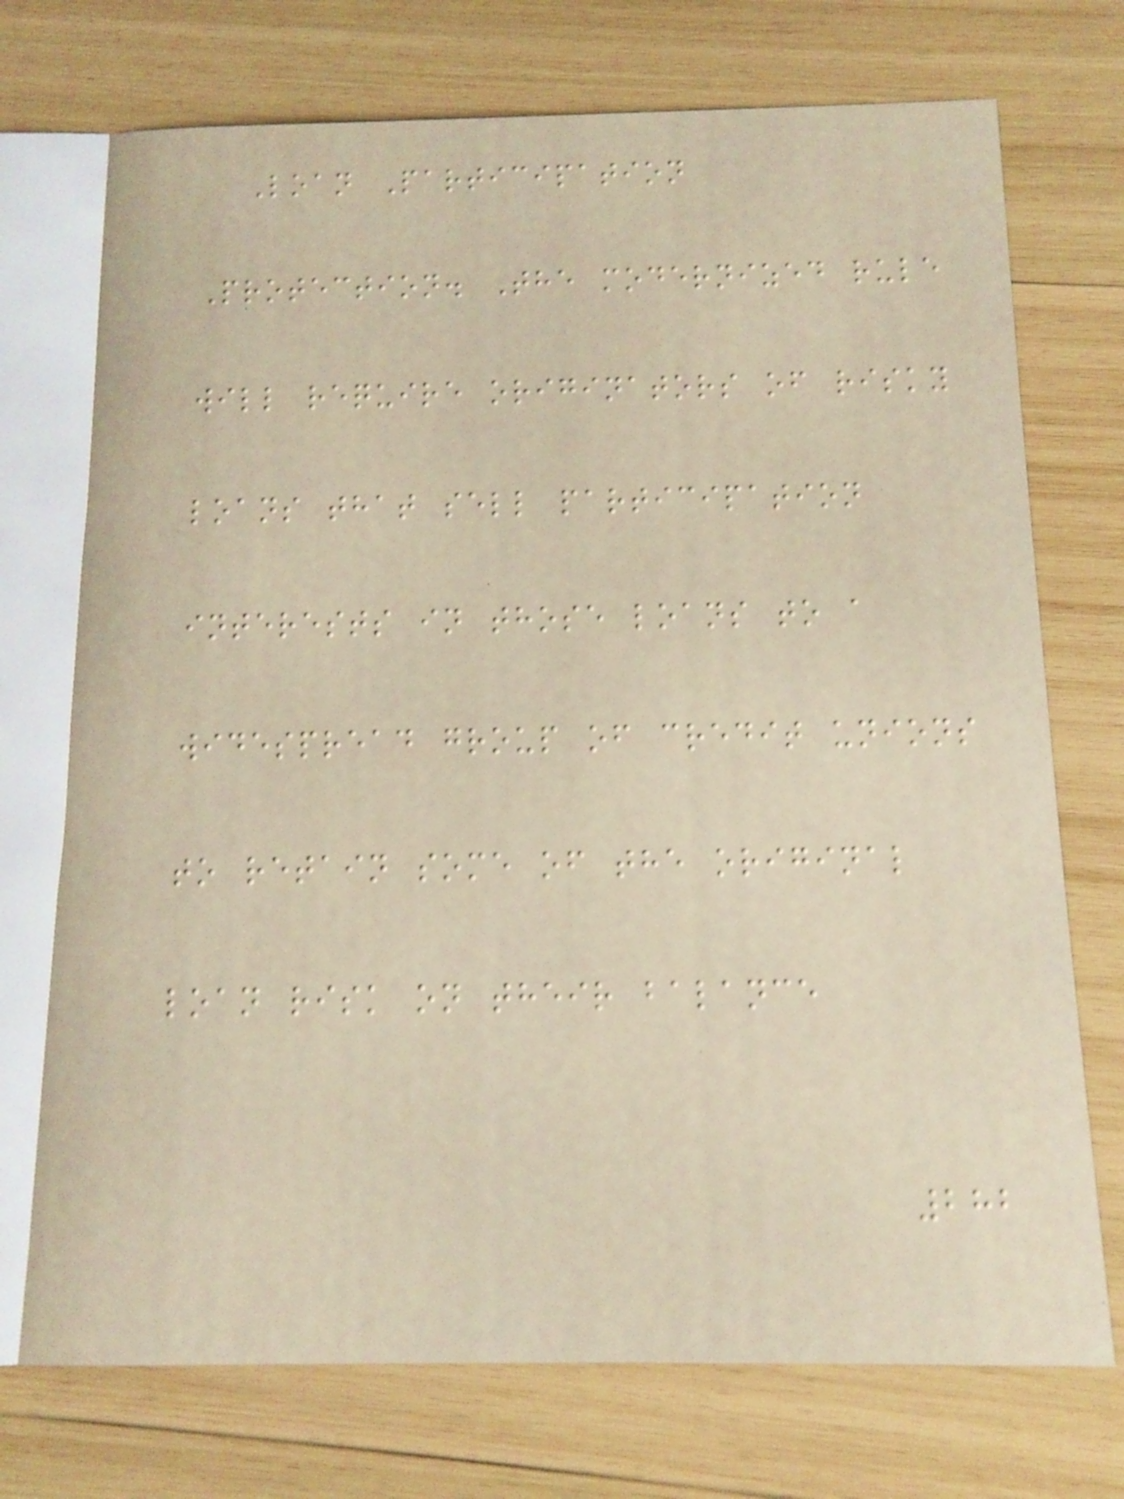Loan Participation
Protection. The modernized rule
will require originators of risky
loans that sell participation
interests in those loans to a
widespread group of credit unions
to retain some of the original
loan risk on their balance
282
